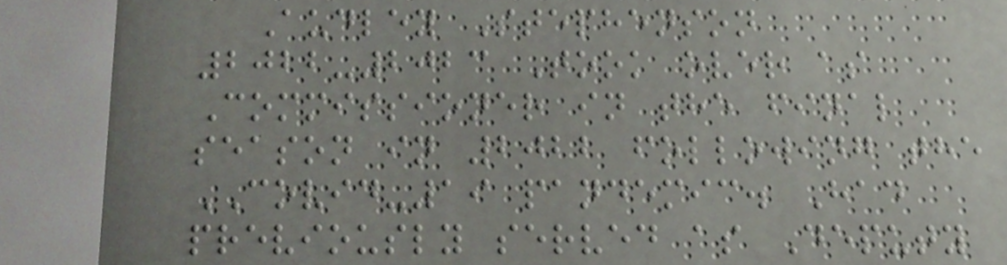Audley Stephenson
2022-2023 Took over as
Commissioner in the final
season in 2022 following the
COVID-19 pandemic. Had
previously served as Deputy
